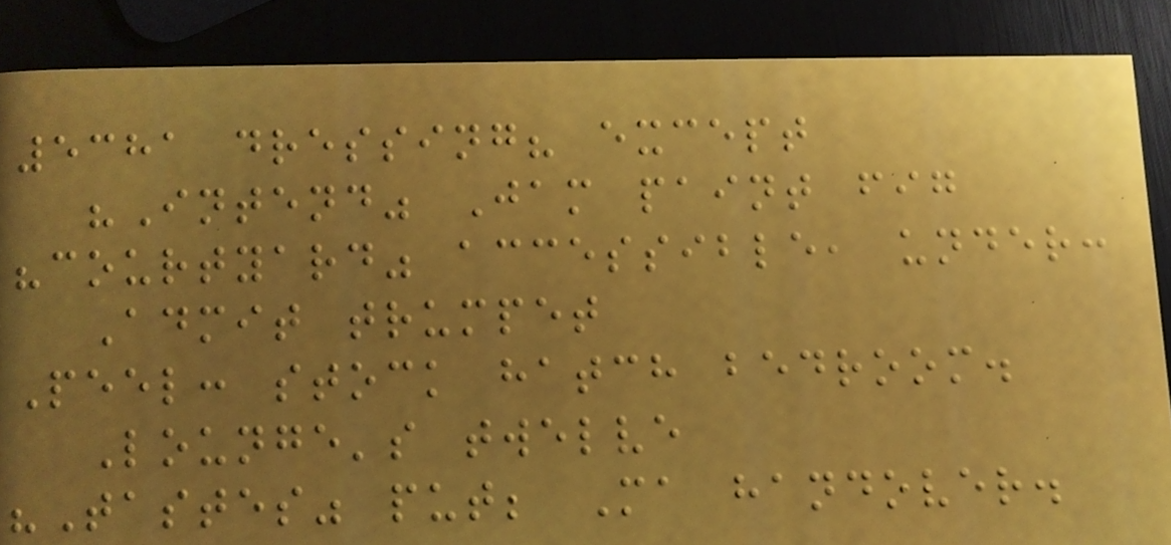5381 dressing? except
"Intend" Jam paint fig
"courtyard" accessible, under:
Admit trumpet
Peel: stock hatch bedroom.
Lounge's twelve
"Tastes" put; Ma handover.
